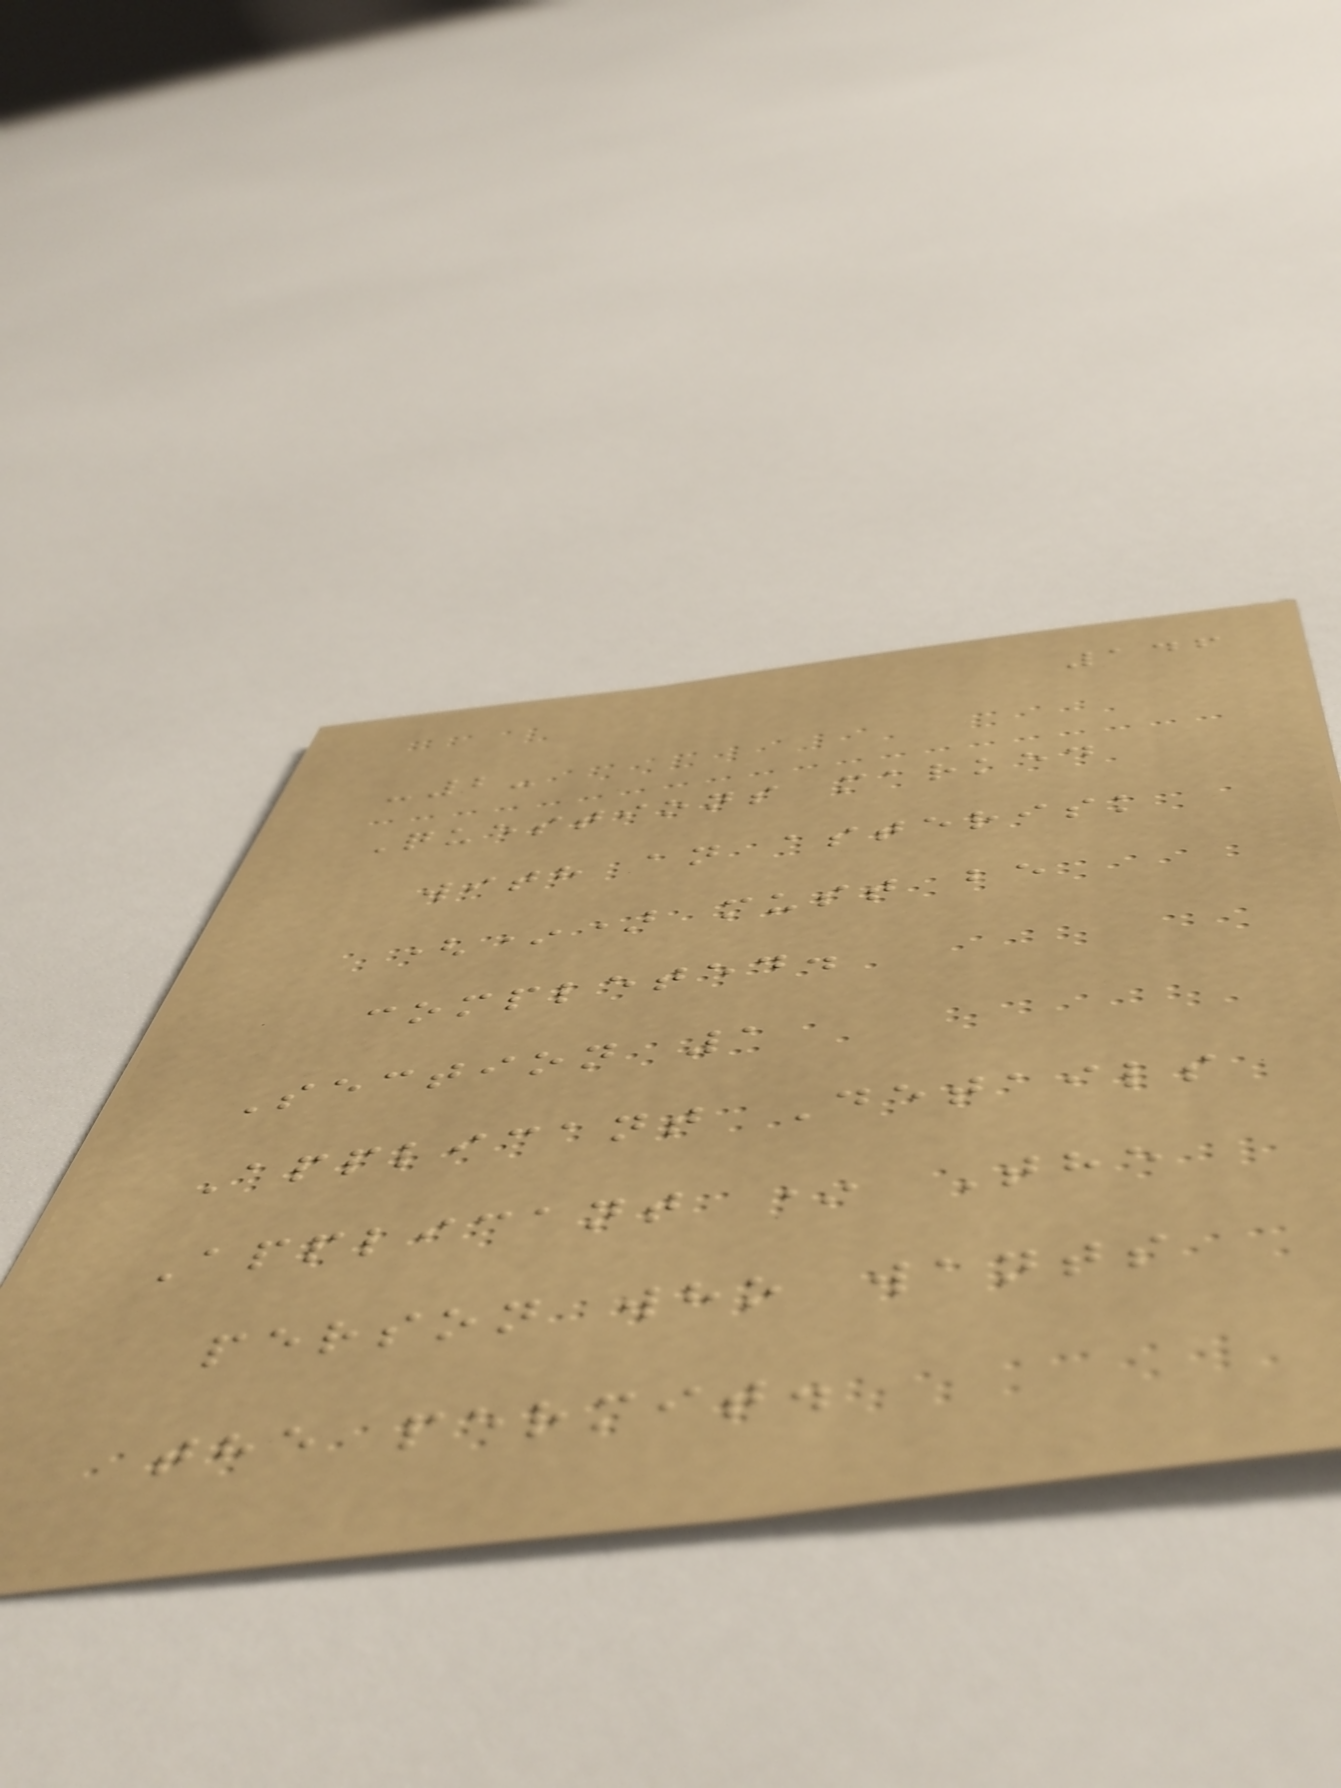146
-2-
Questions marked
with an asterisk
(*) must be
completed.
Section 1
Applicant Details
Applicant * The
person who wants
the permit.
